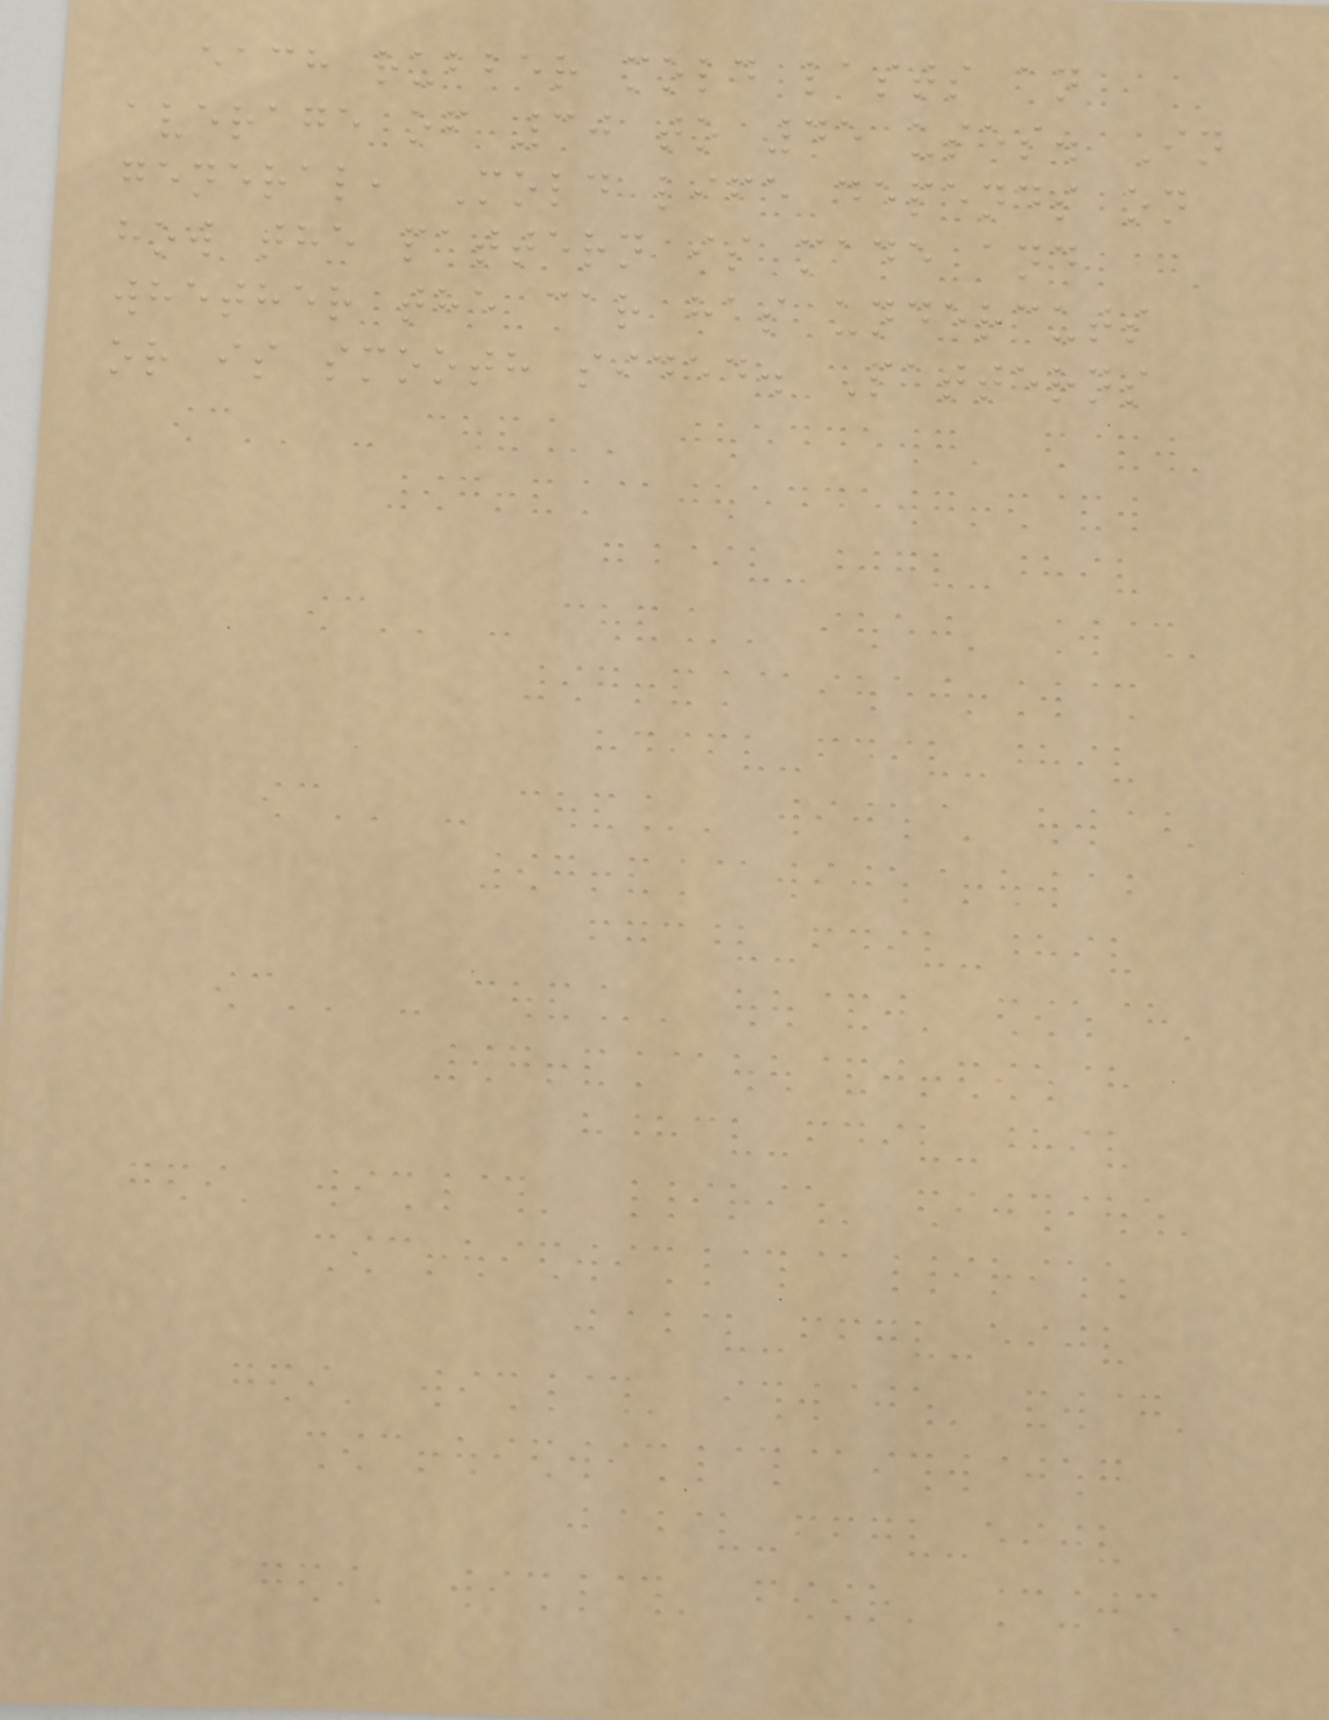each rubber mold lasts an
average of 30 to 45 uses. In
general, Mold life depends on
how the pattern is made and
whether the car has undercuts
or is smooth sided. Patterns
